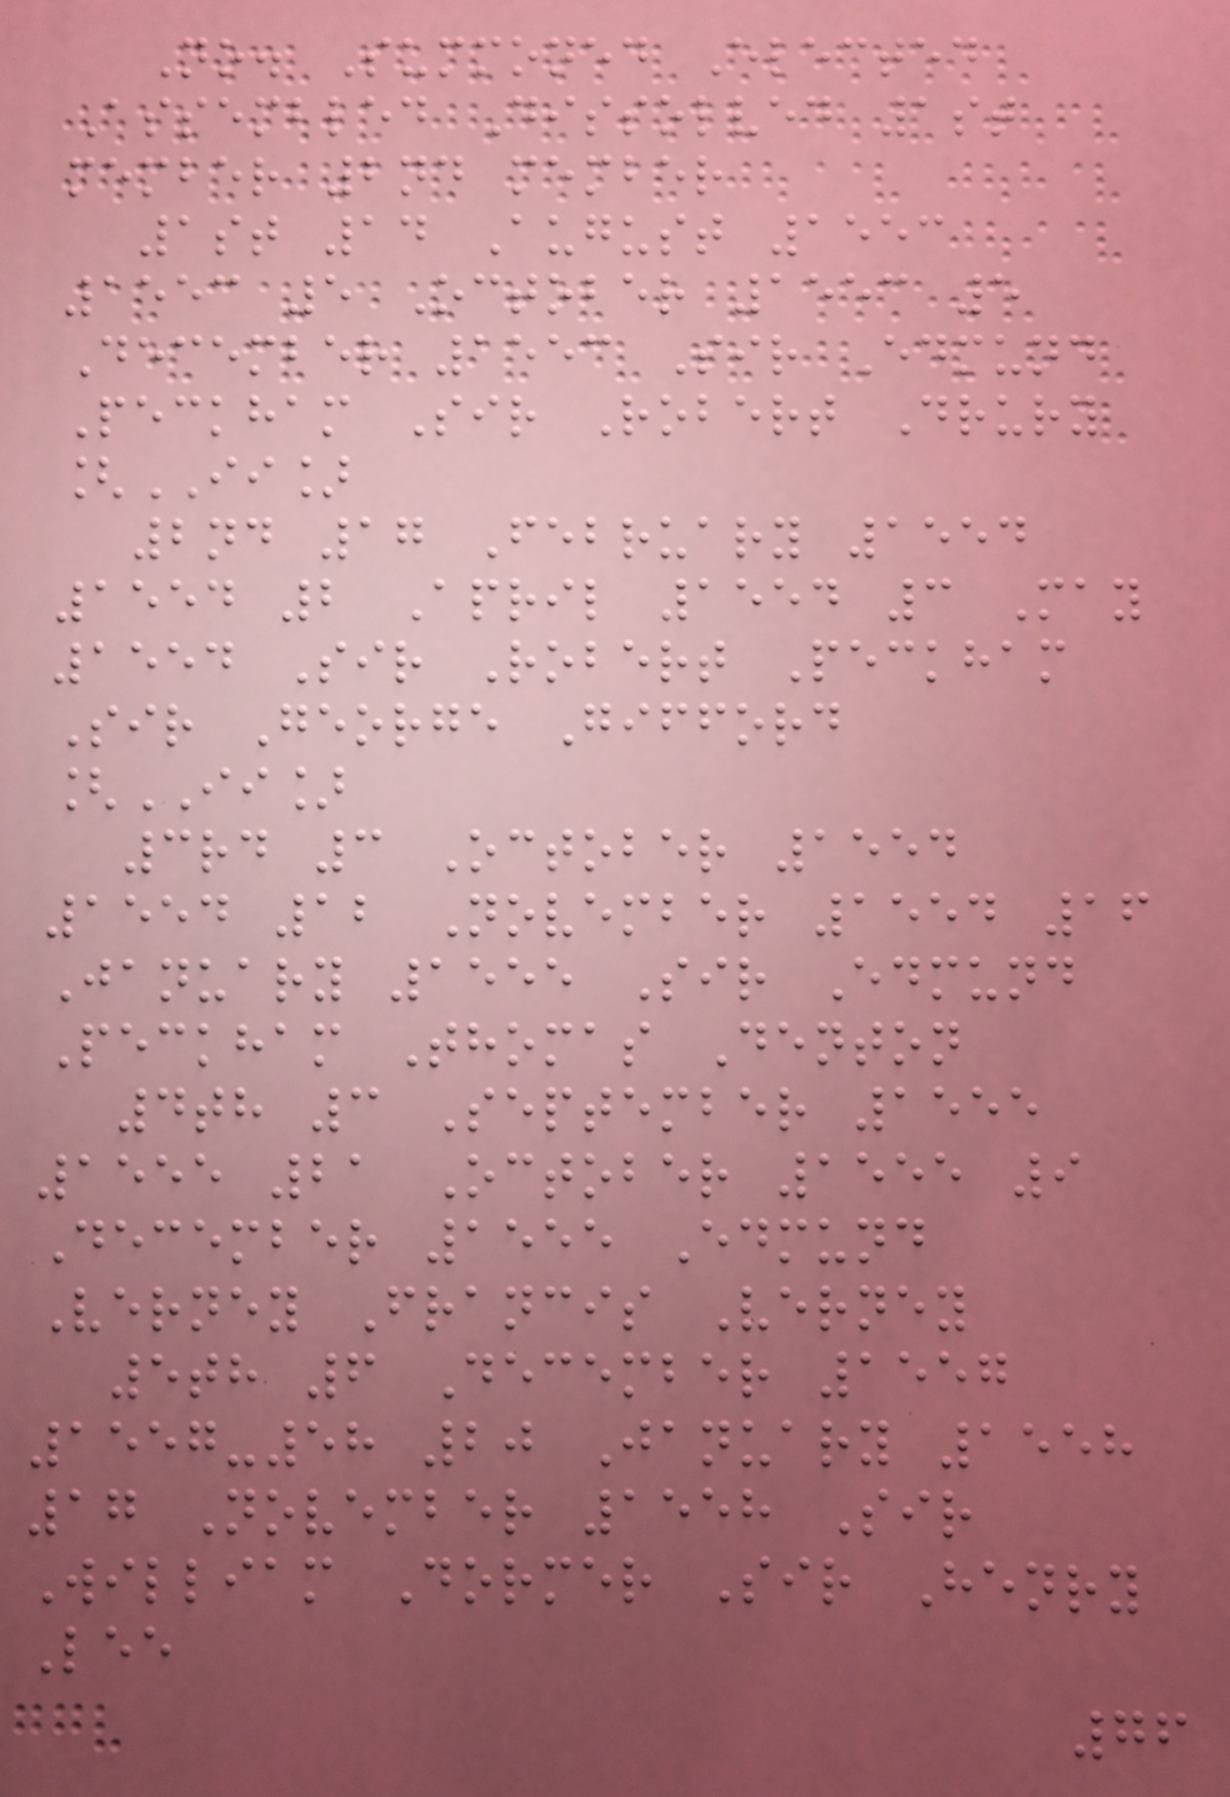No. Summoned Elected
Assembled Dissolved 1st
member 2nd member
1st 14 August 1553
1553 5 October 1553 5
December 1553 Sir Edmund
Peckham Sir Robert Drury
[II]
2nd 17 February 1554
1554 2 April 1554 3 May
1554 Sir Robert Peckham
Sir George Gifford
[II]
3rd 3 October 1554
1554 12 November 1554 16
January 1555 Sir Edmund
Peckham Thomas Denton
4th 3 September 1555
1555 21 October 1555 9
December 1555 Edmund
Verney Francis Verney
5th 6 December 1557
1557-58 20 January 1558
17 November 1558 Sir
William Dormer Sir Henry
Lee
76
